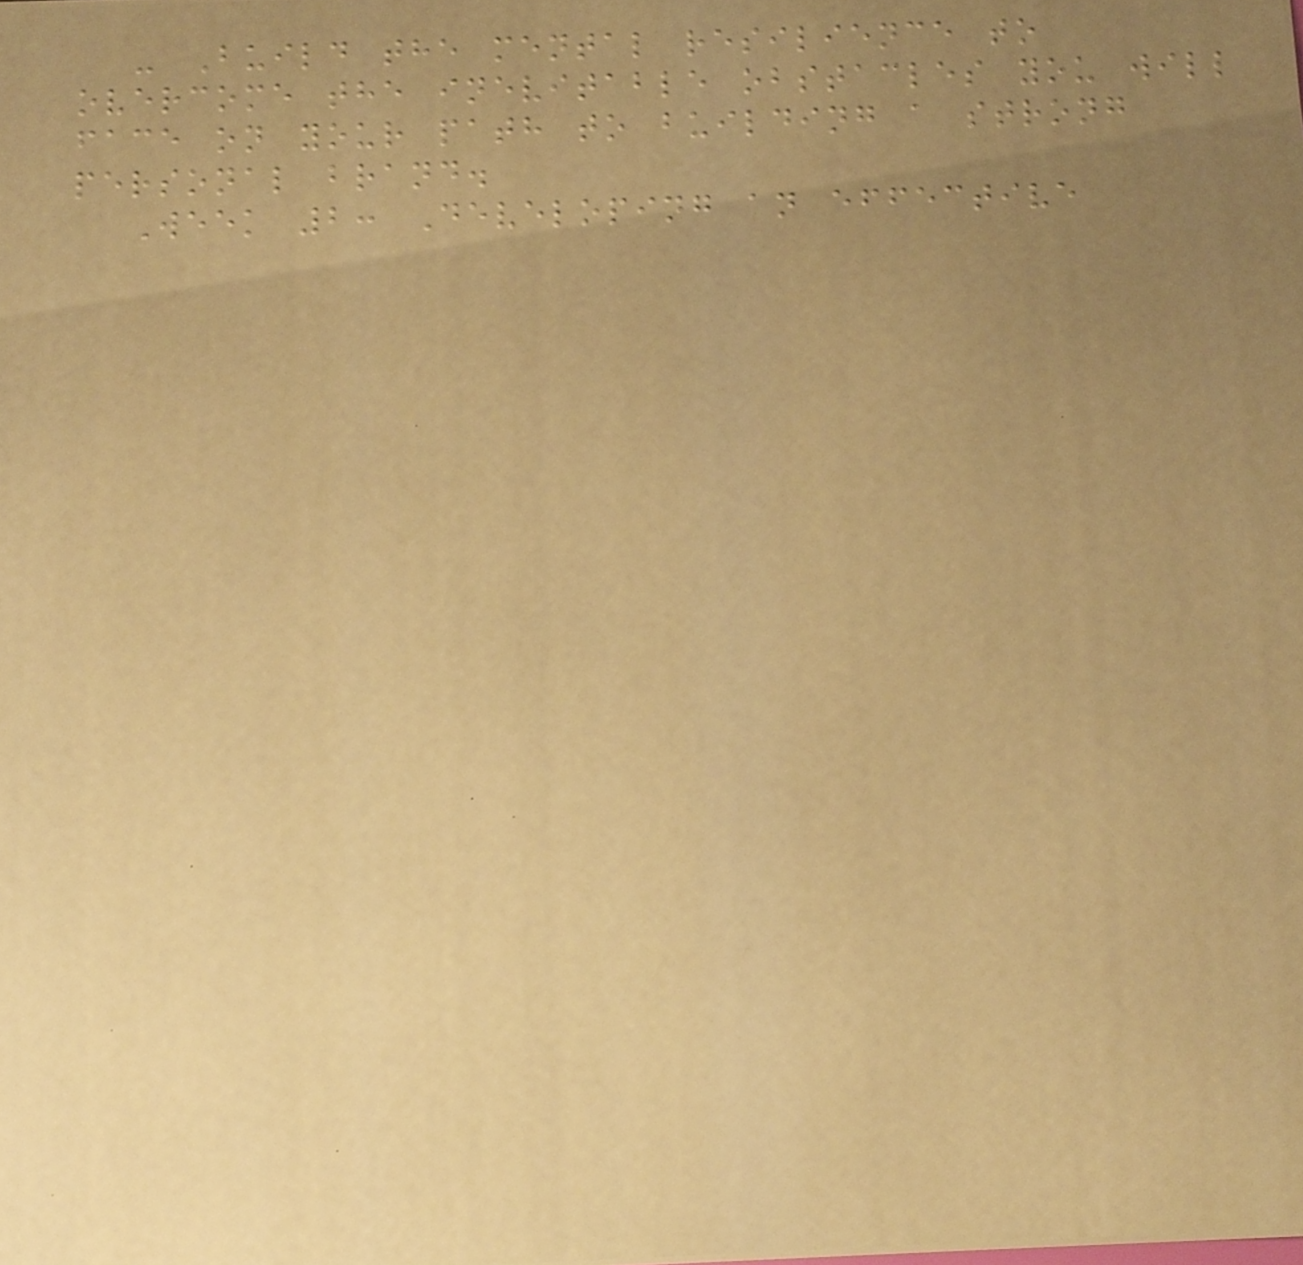- Build the mental resilience to
overcome the inevitable obstacles you will
face on your path to building a strong
personal brand.
Week 2: Developing an effective
